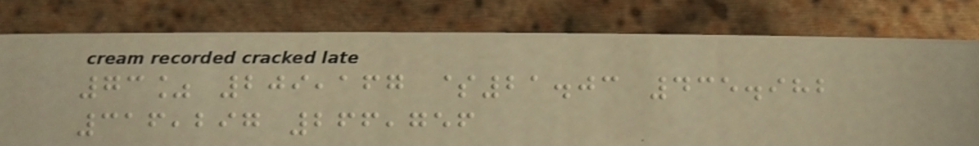73% 209,167 $21.03 435.982
316,297 266,756
